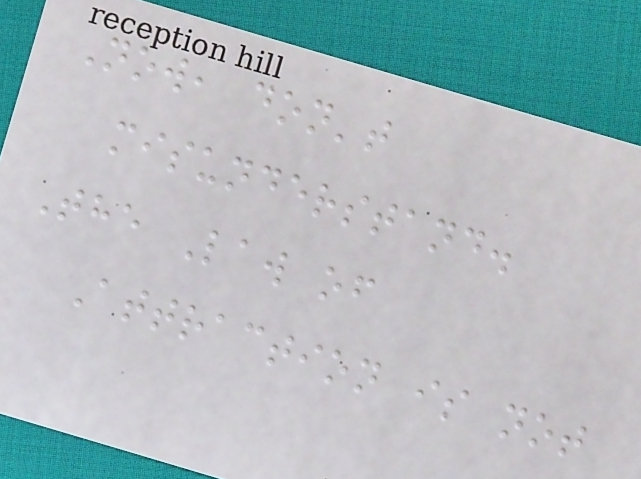Now, don't
misunderstand.
The Law of
Attraction is not
